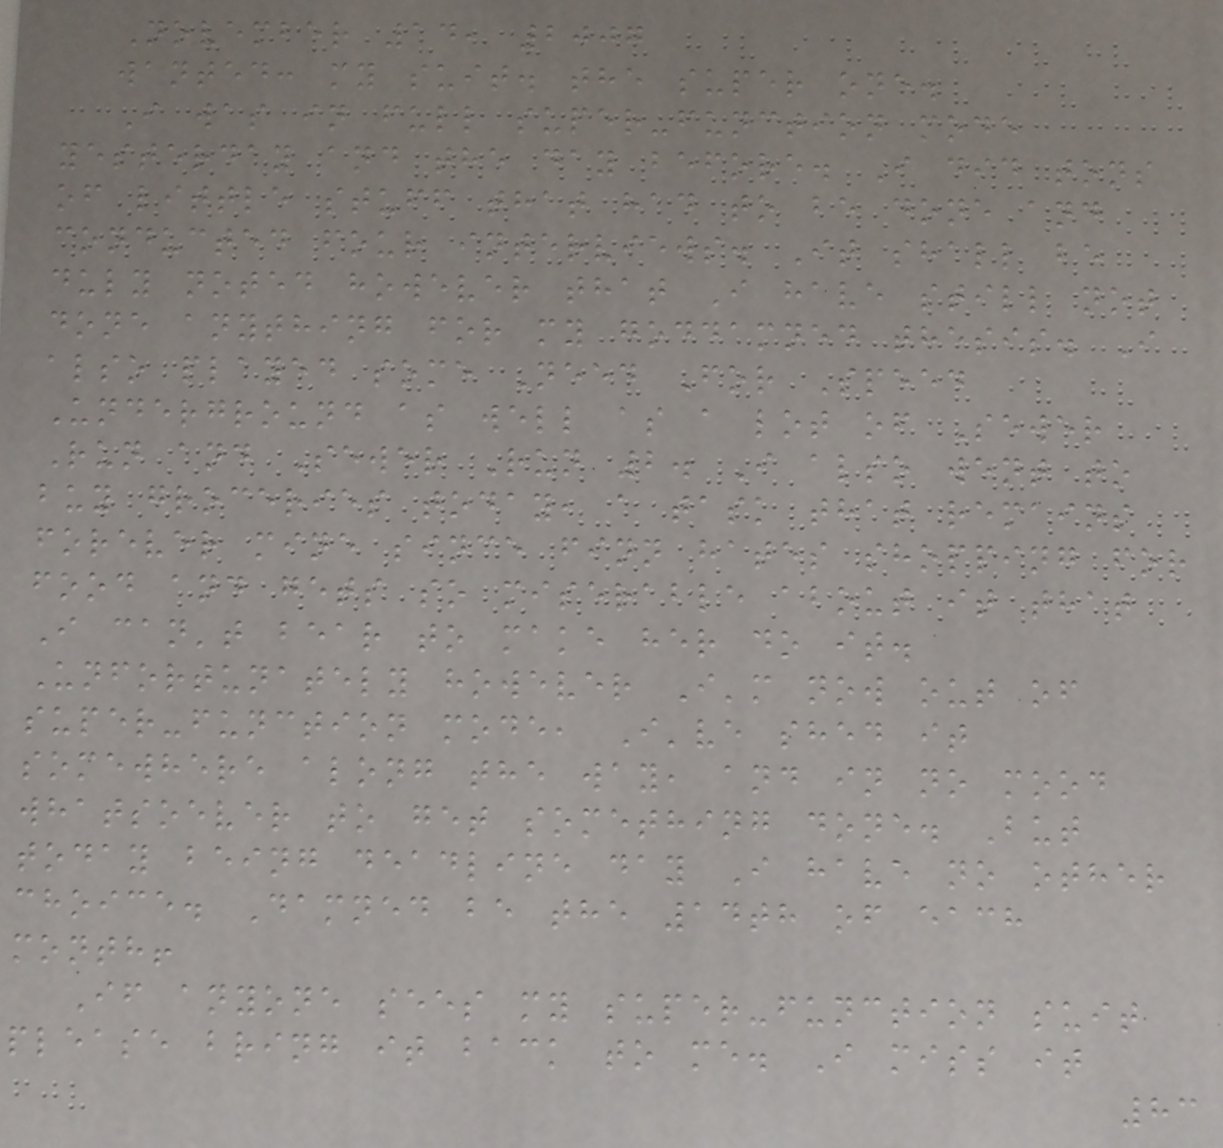November 14, 2007
wanted: my suit. the super one.
I was in full super-function mode
yesterday and the day before. I did tons
of little stuff that had to be done and
conducted four interviews. It shall be
duly noted however that I have still not
done anything for my goddamned thesis. I
also played some Need For Speed
Underground as well as a lot of Sewer
Run and Sewer Run 2. I also went to
buy groceries today, a task that remains
forever mine since finn hates shopping for
food and gets so miserable about it that
I can't bear to make her do it.
Unfortunately however I'm now out of
super-function mode, I've shed it
somewhere along the way, and in no mood
whatsoever to get something done. But
today being deadline day I have no other
choice. Damned be the 14th of each
month!
If anyone sees my super-function suit
please bring it back to me. I miss it
83
